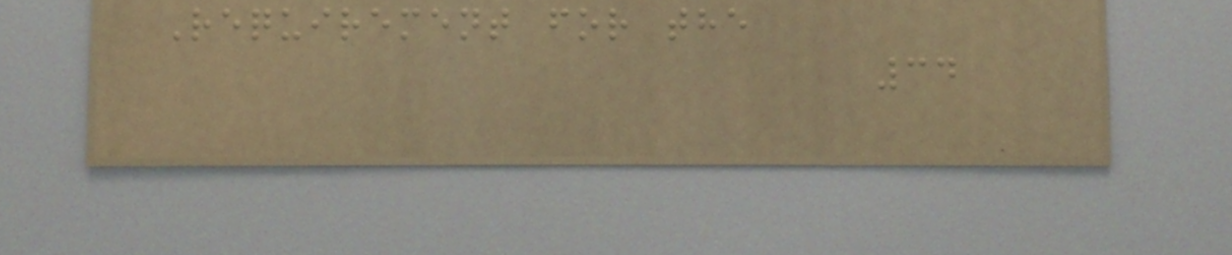Requirement for the
34
